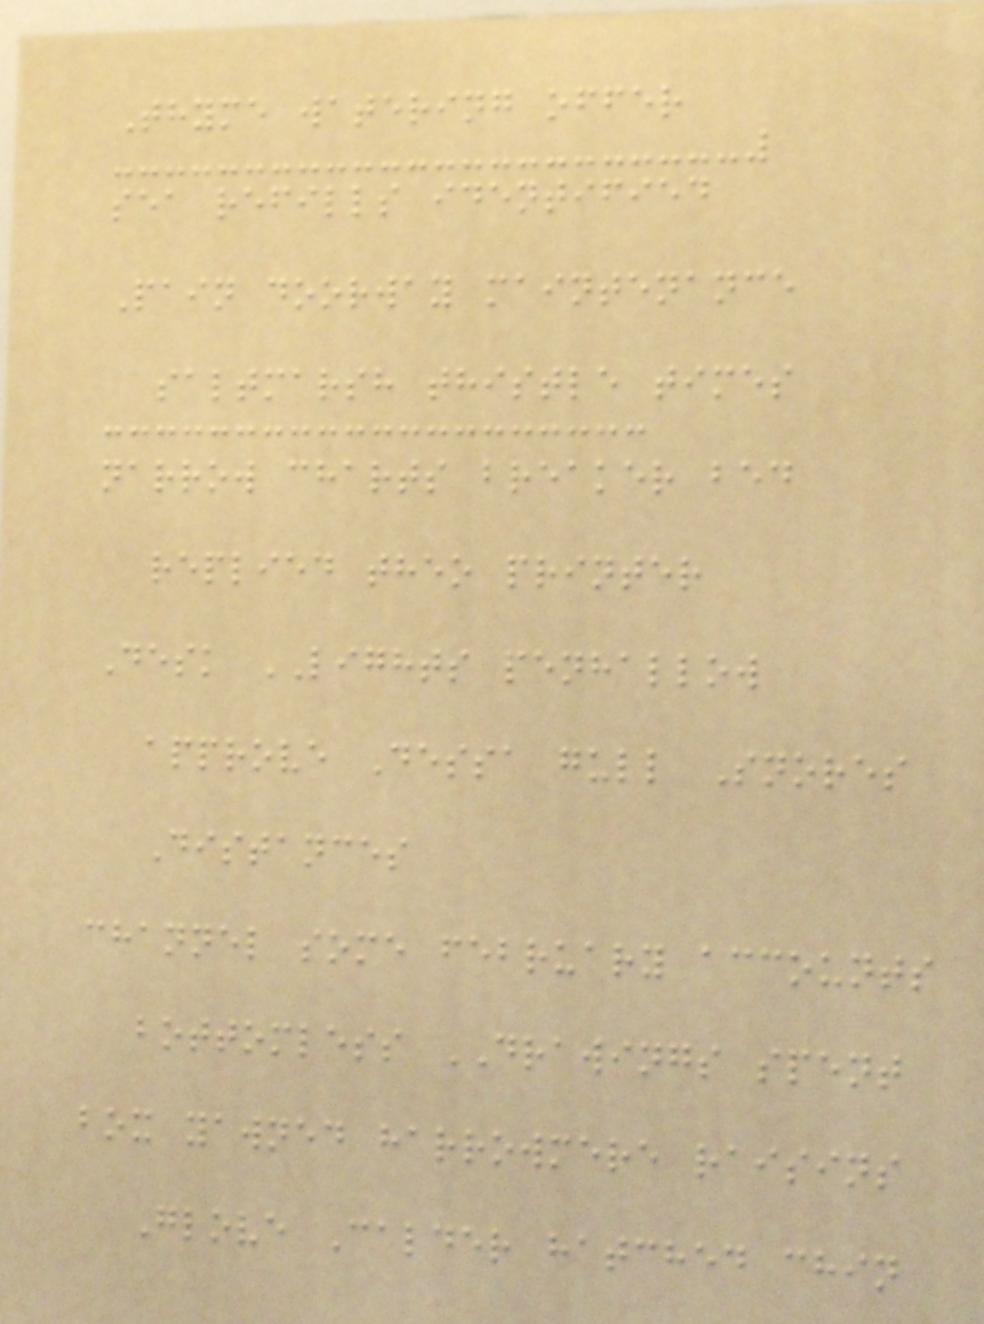Thyme watering offer
sea refills identified
Pain doorway maintenance
saltmarsh thistle times
narrow charts breaker bed
replied theo printer
Desk LIGHTS penhallow
approve Dessa gull Snores
Distances
channel some february accounts
bottomless DRAWINGS spent
box yawned harrowmere raisins
Glove Calder hatched chin
